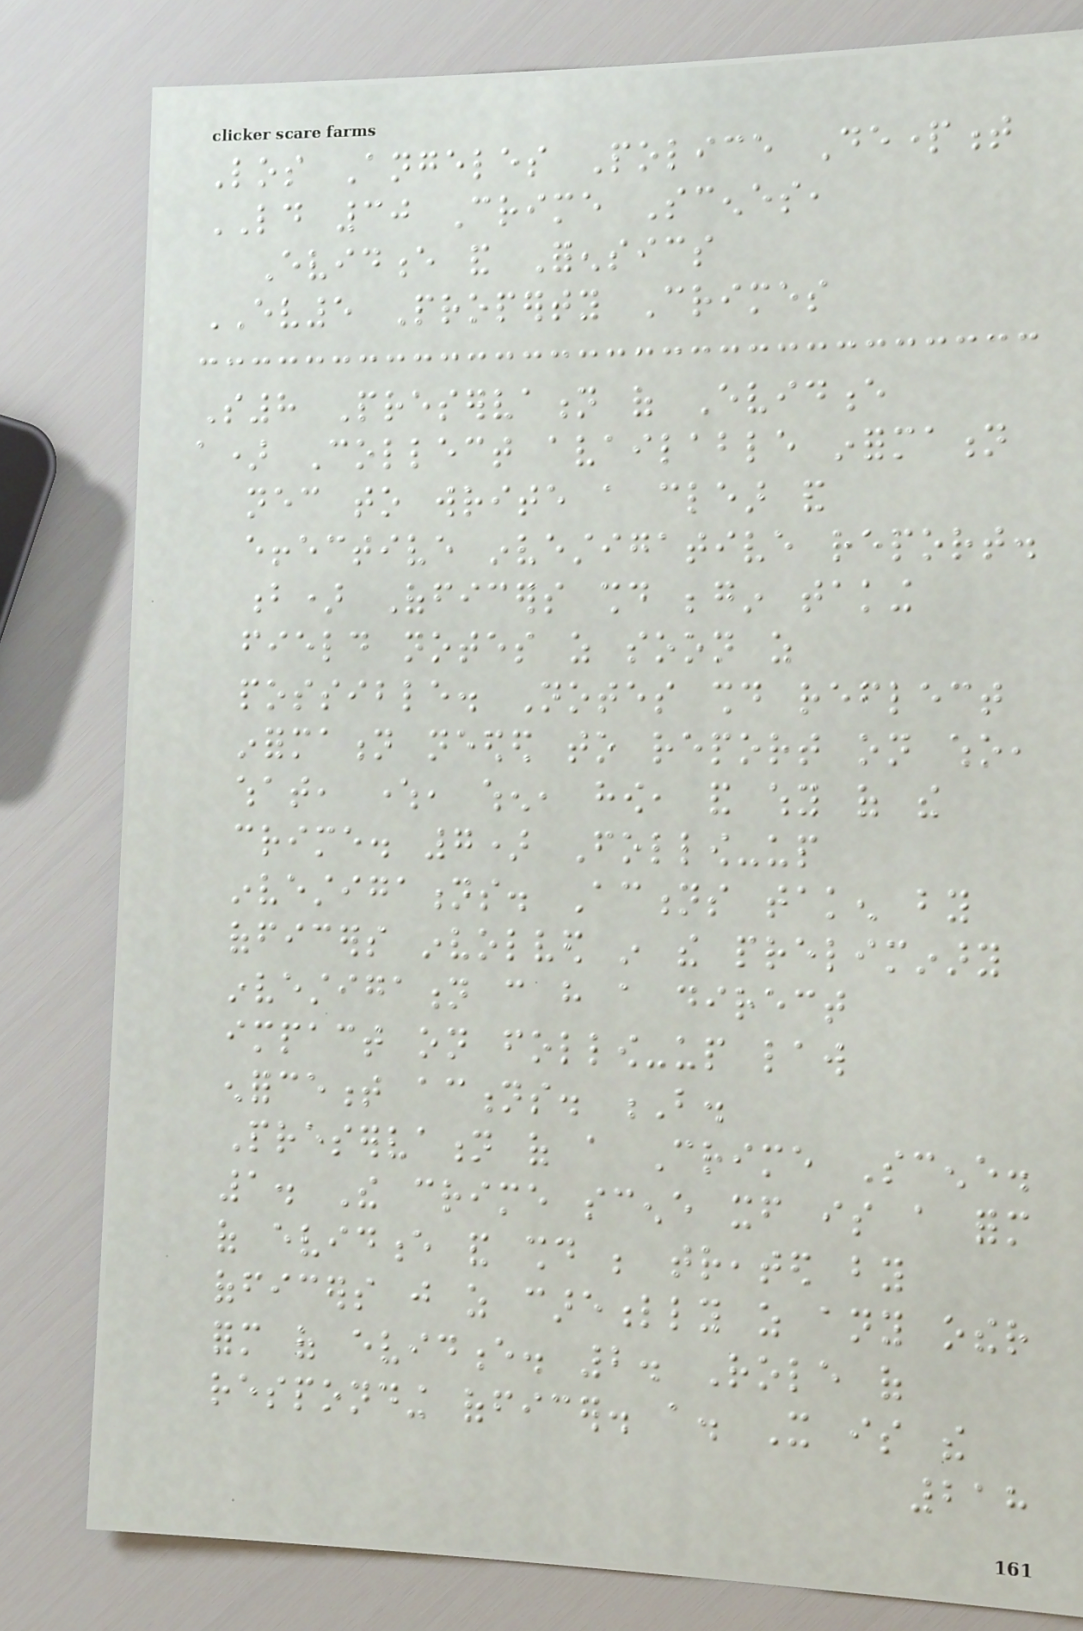Los Angeles Police Department
LD 30 Crime Scenes,
Evidence and Forensics
EV5 Property Crimes
S8 Preservation of Evidence
a) Collect available information
necessary to write a clear and
effective investigative report.
b) Officers should begin taking
field notes as soon as
possible. Notes should reflect
information needed to report on who,
what, where, when, how, and why of the
crime. 7) Follow-up
investigations. Actions taken by
officers involved in the preliminary
investigation can have a direct
impact on follow-up law
enforcement actions. B.
Preservation of a Crime Scene.
1. The crime scene itself is a form
of evidence and should be treated by
officers just as carefully as any other
form of evidence. 2. Role of
responding officer. a. It is the
218
